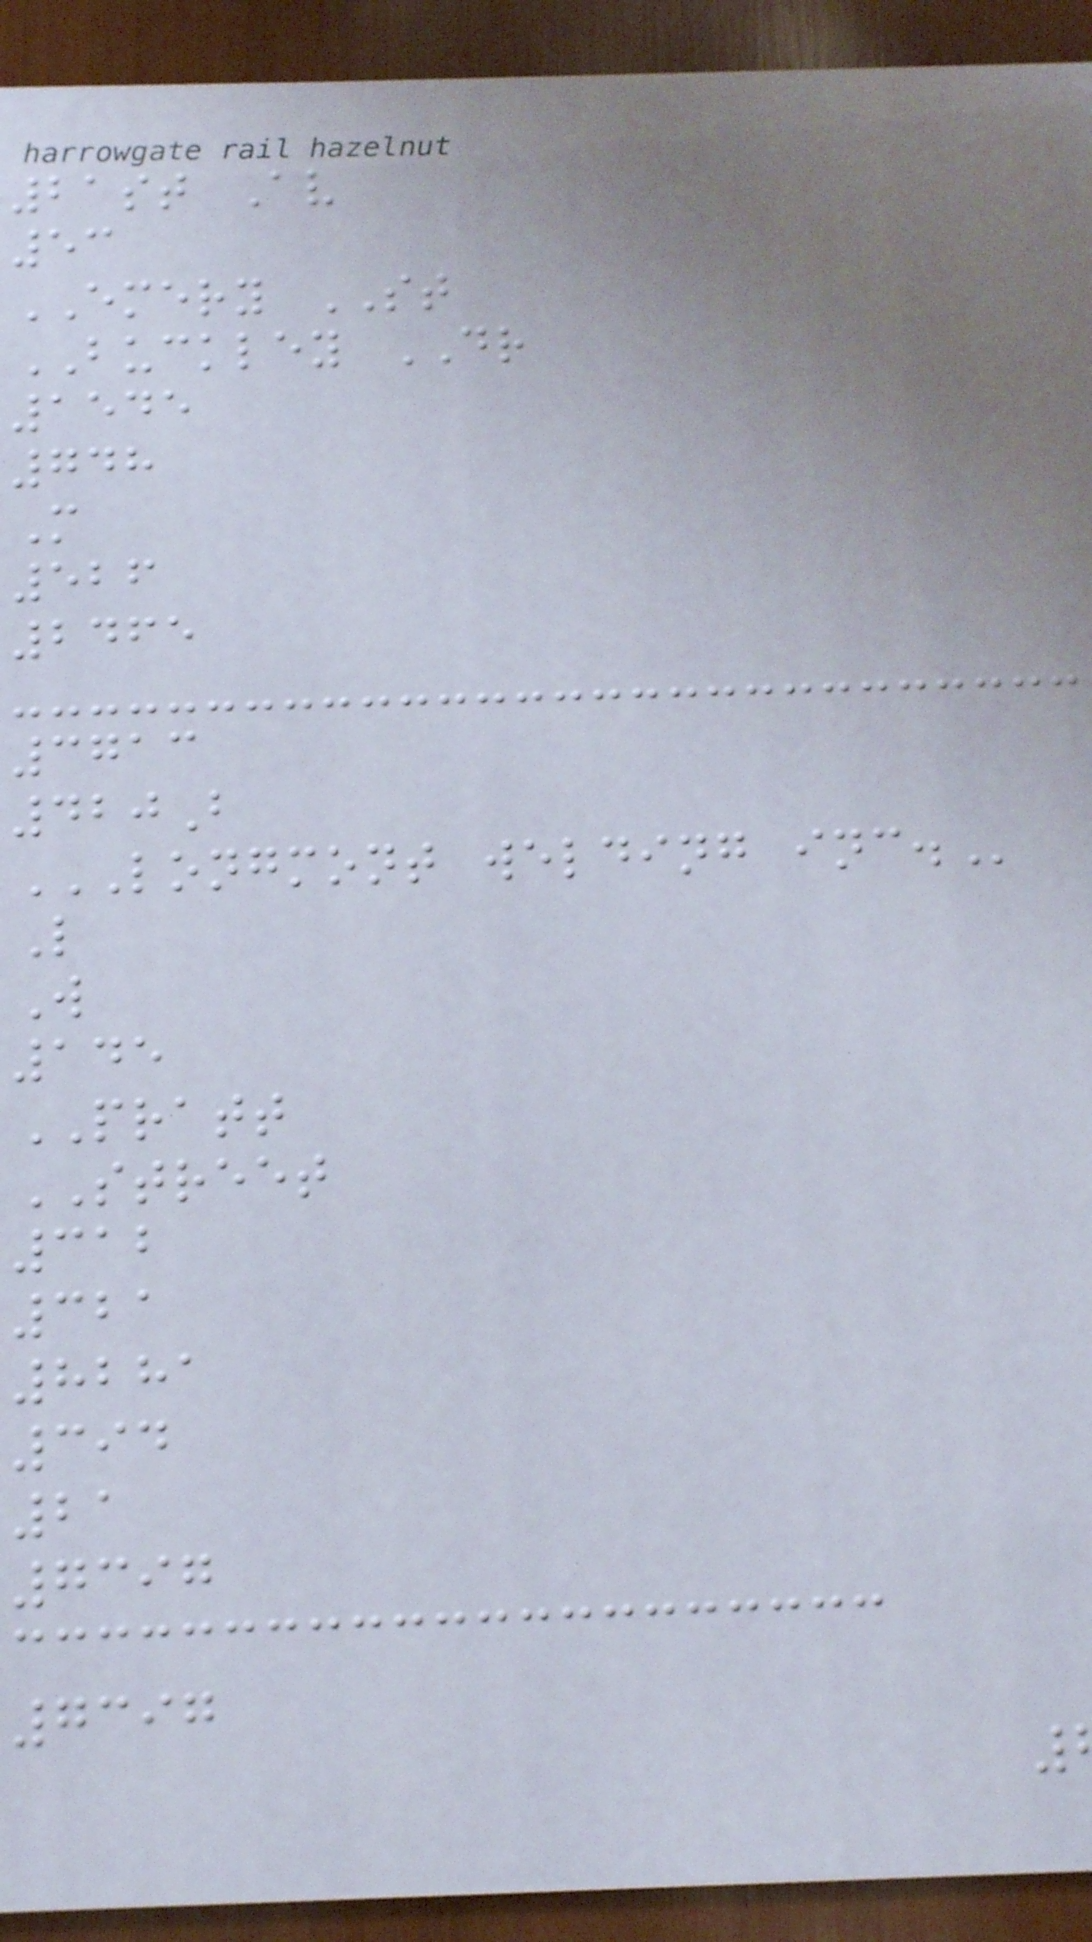21st Av
53
EMERY ST
BUCKLEY DR
1545
748
M
526
2465
3713
420B
LONGMONT WELDING INC.
L
W
145
PRATT
STREET
312
321
8281
394
21
7397
7397
